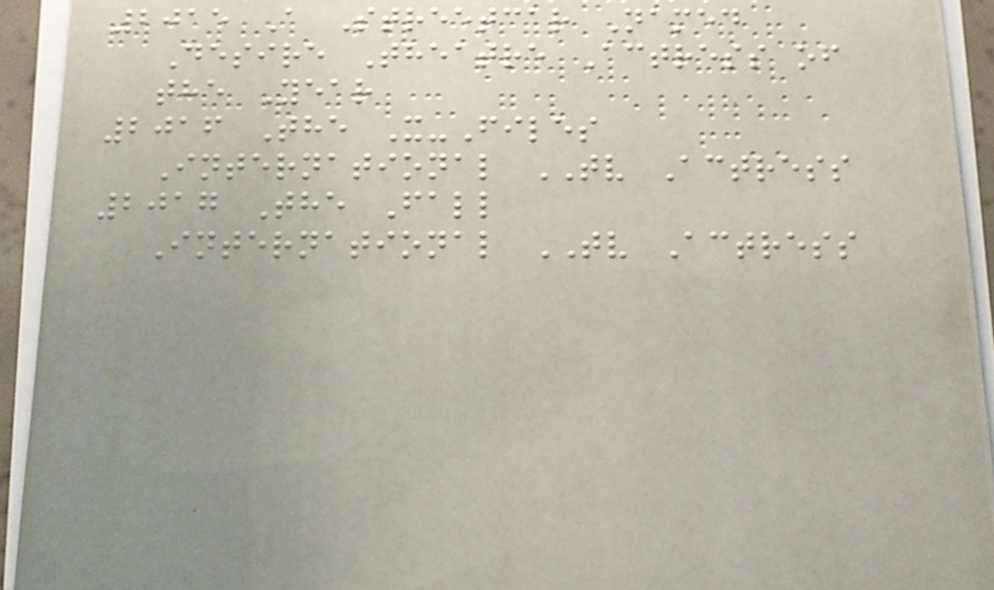2015 A Streetcar Named
Desire Theatre Actress of
the Year
2016 The X-Files
International TV Actress
2017 The Fall
International TV Actress
